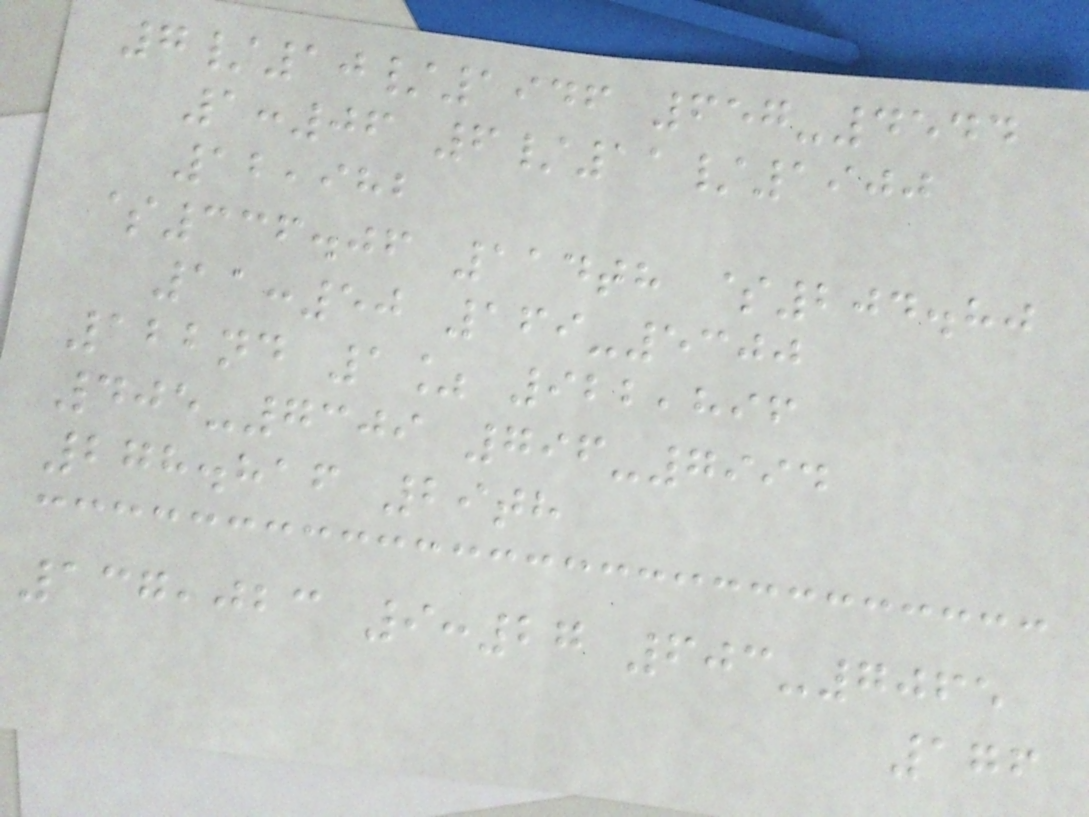7/10/1946 657-4544
1:06 6/11/1900
12,982
$336.06 114th $204.80
11:50 169-5300
122nd 1% 922,896
405-7309 796-7994
278.816 29th
137,023 9:27 603-7065
176
